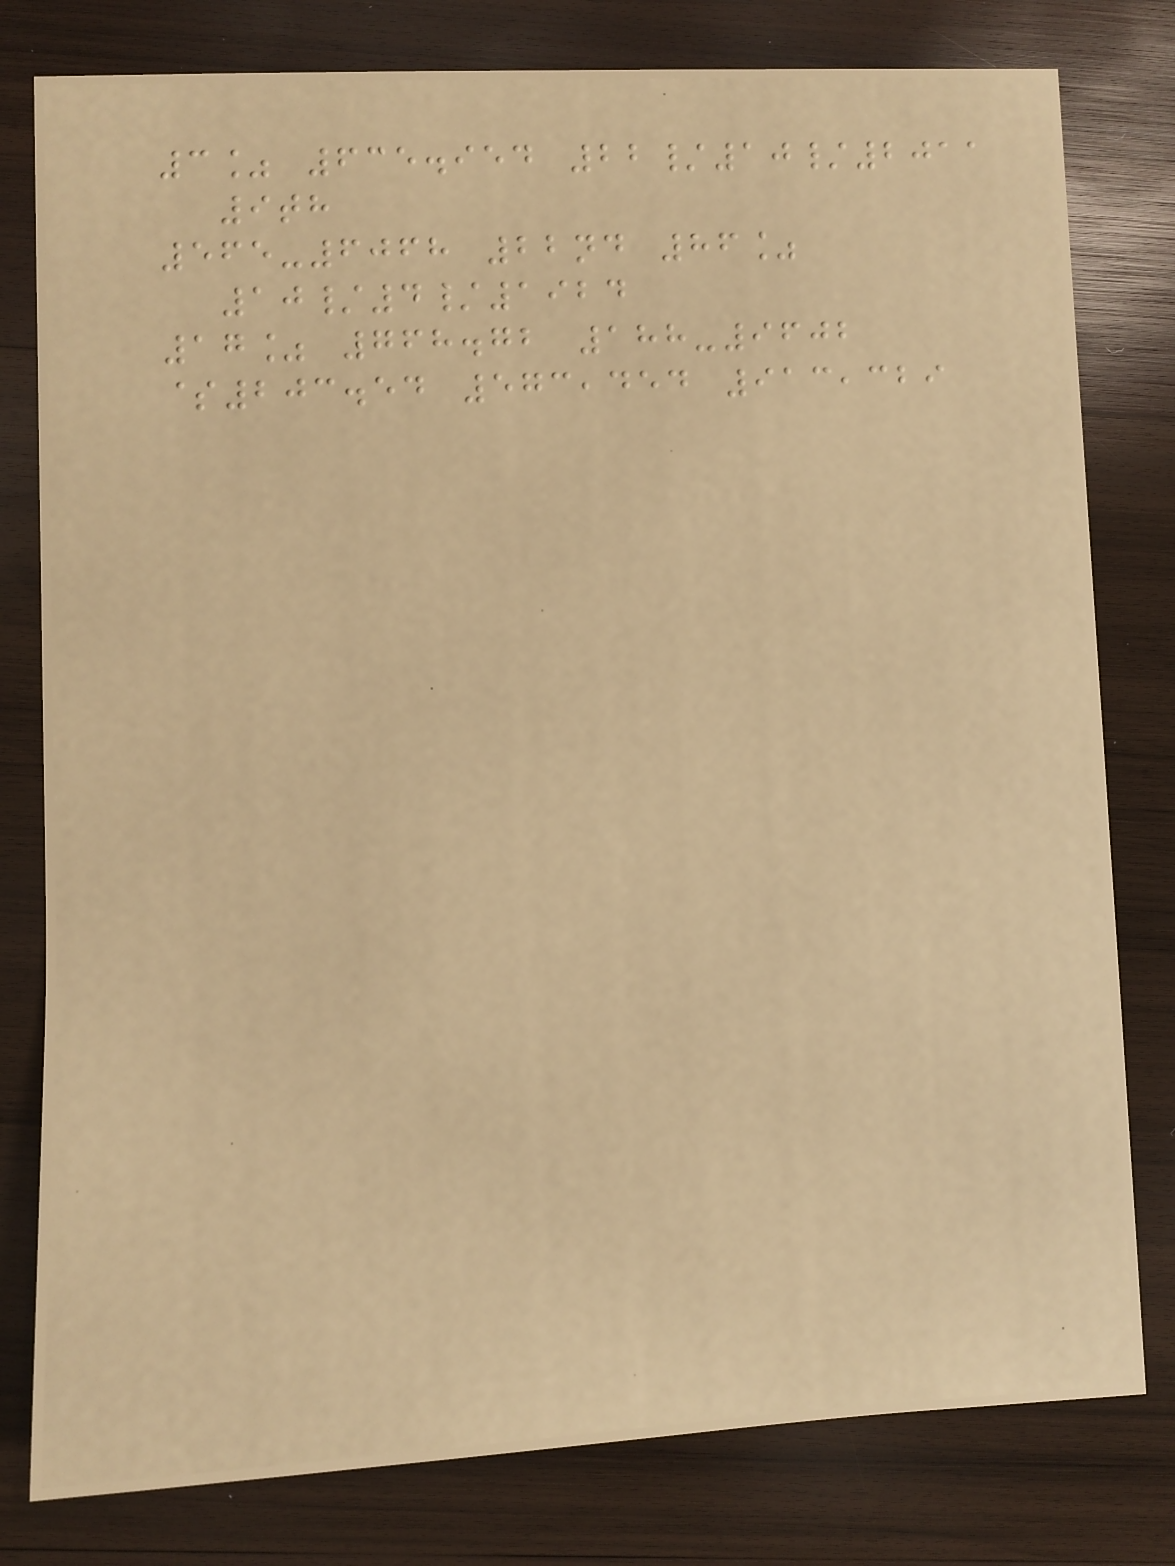3% 635.954 22/10/2011
9th
565-6068 22nd 86%
10/4/1924
17% 768.72 188-9602
$203.54 573,454 913,329
